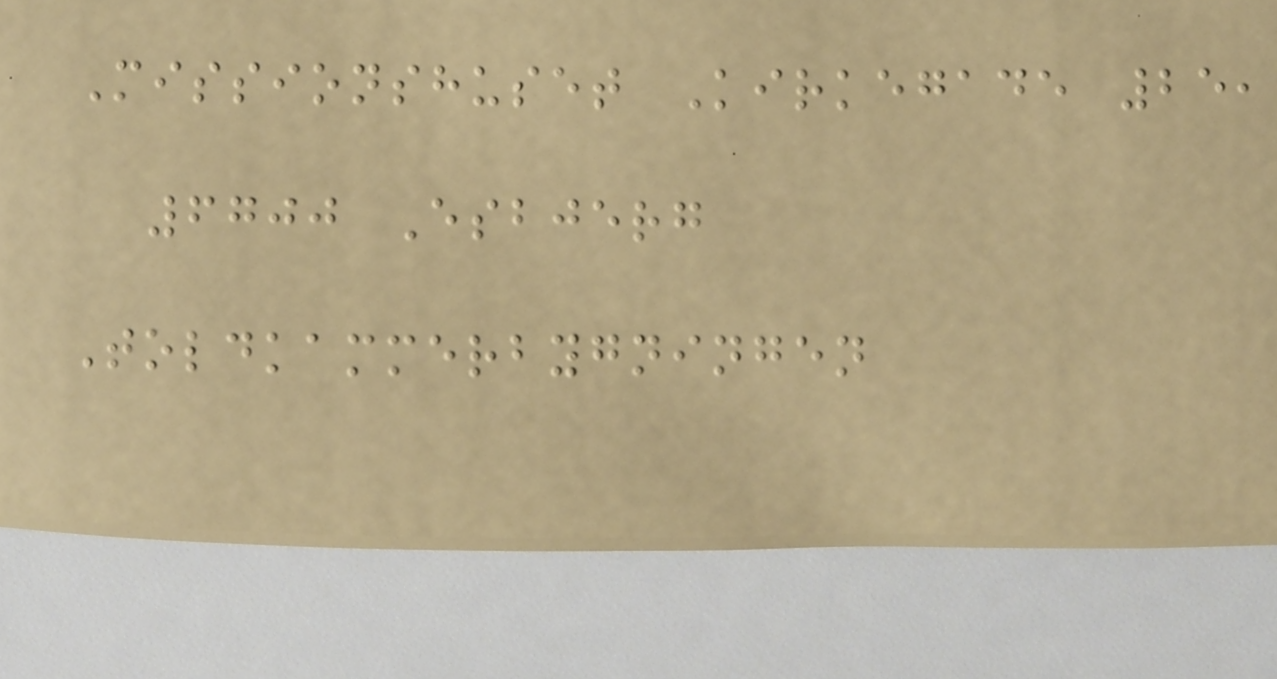Missionshuset Kirkegade 25,
6700 Esbjerg
Toldkammerbygningen
